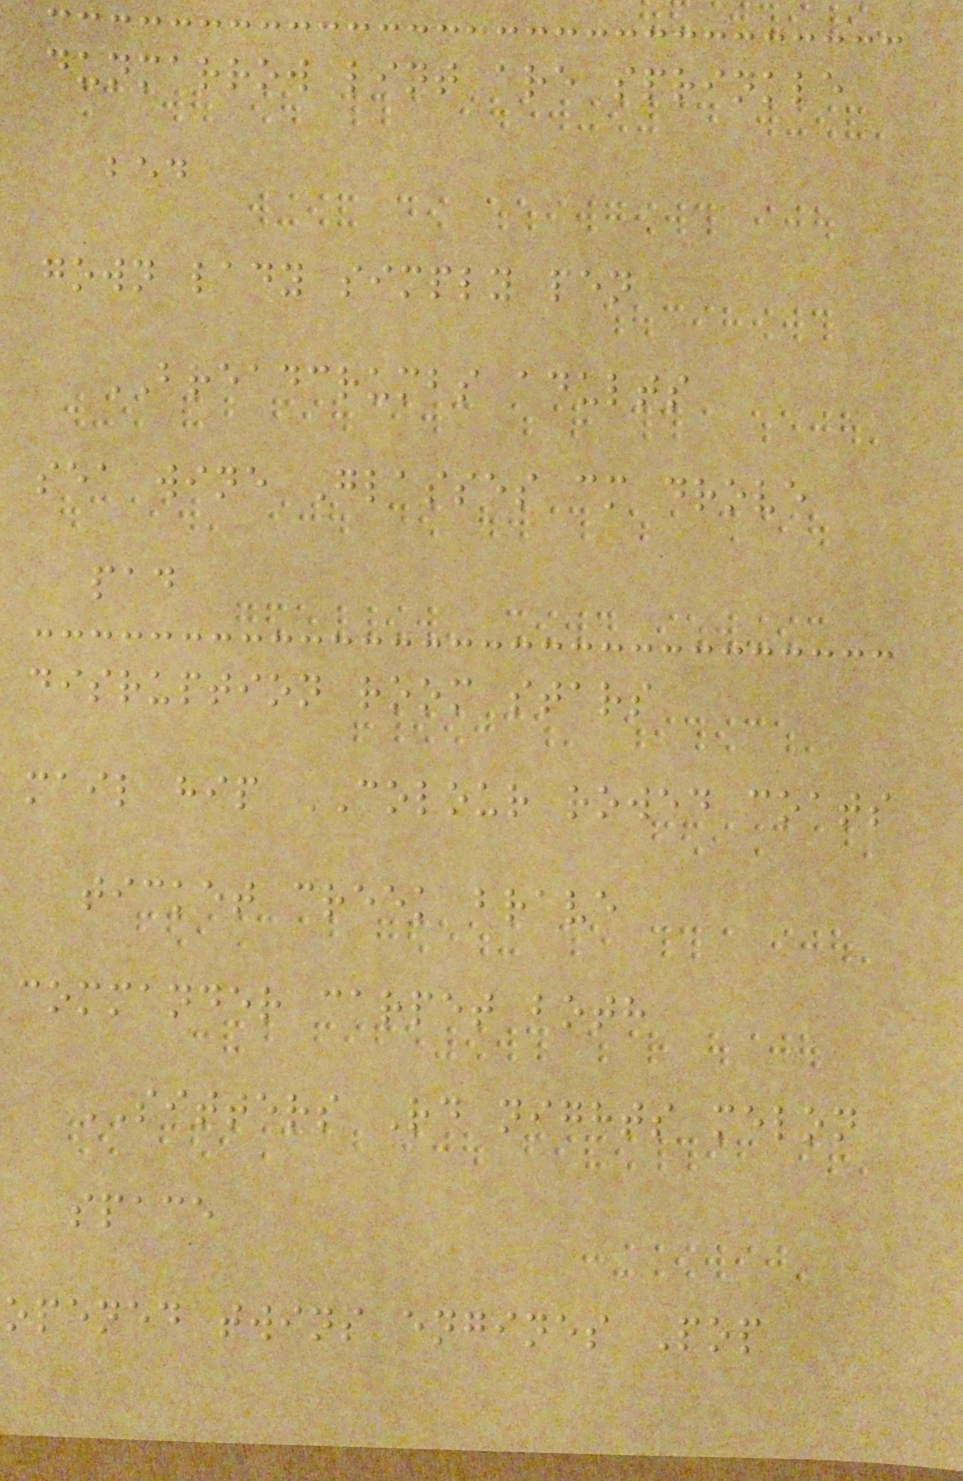dunmarrow lint are sprinkle
bed
gown lady simply pen
BREADCRUMBS adults
sea wine Glasses cm drove
pad
disruption room stars
mail hip COLOUR rowed coats
ticket creek brave
commander carpet both
SITTERS Rd nights melon
space
opened twins engines Pop
